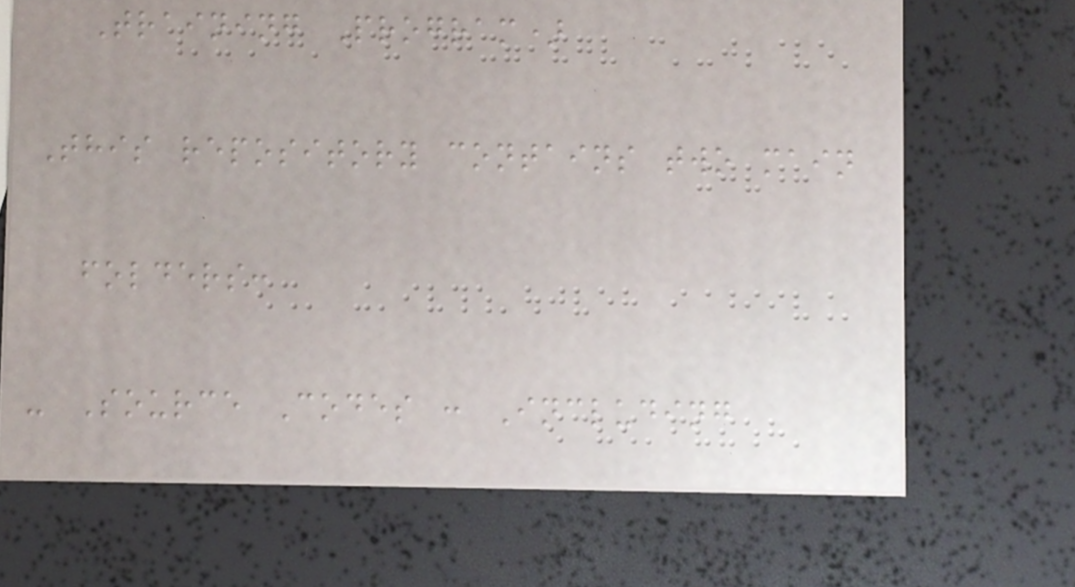Training Program)
This repository contains two main
folders:
- Source Codes : Including
